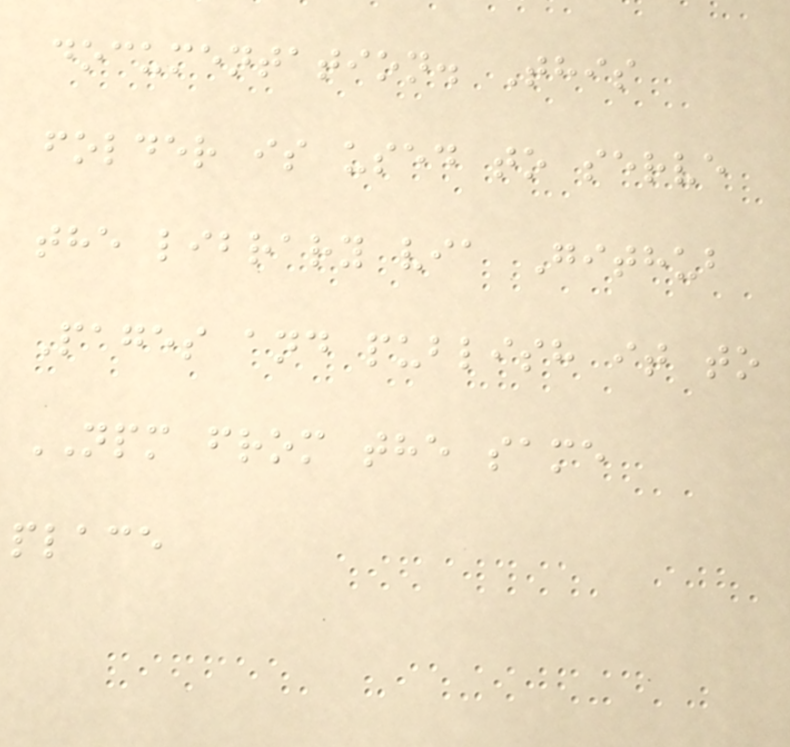documentation. This
folder is used to serve
the library via Github
Pages and publish it to
NPM from the same
place
